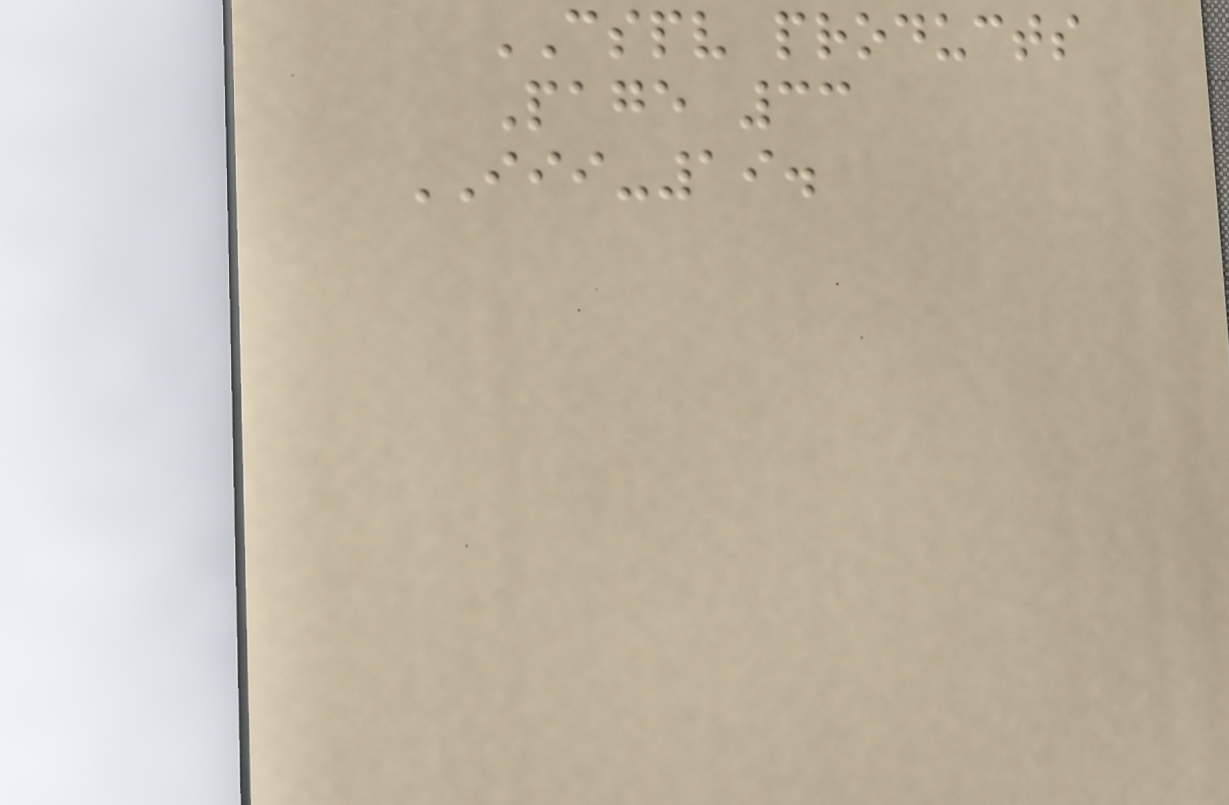CSPV products
Page 33
III-19.
